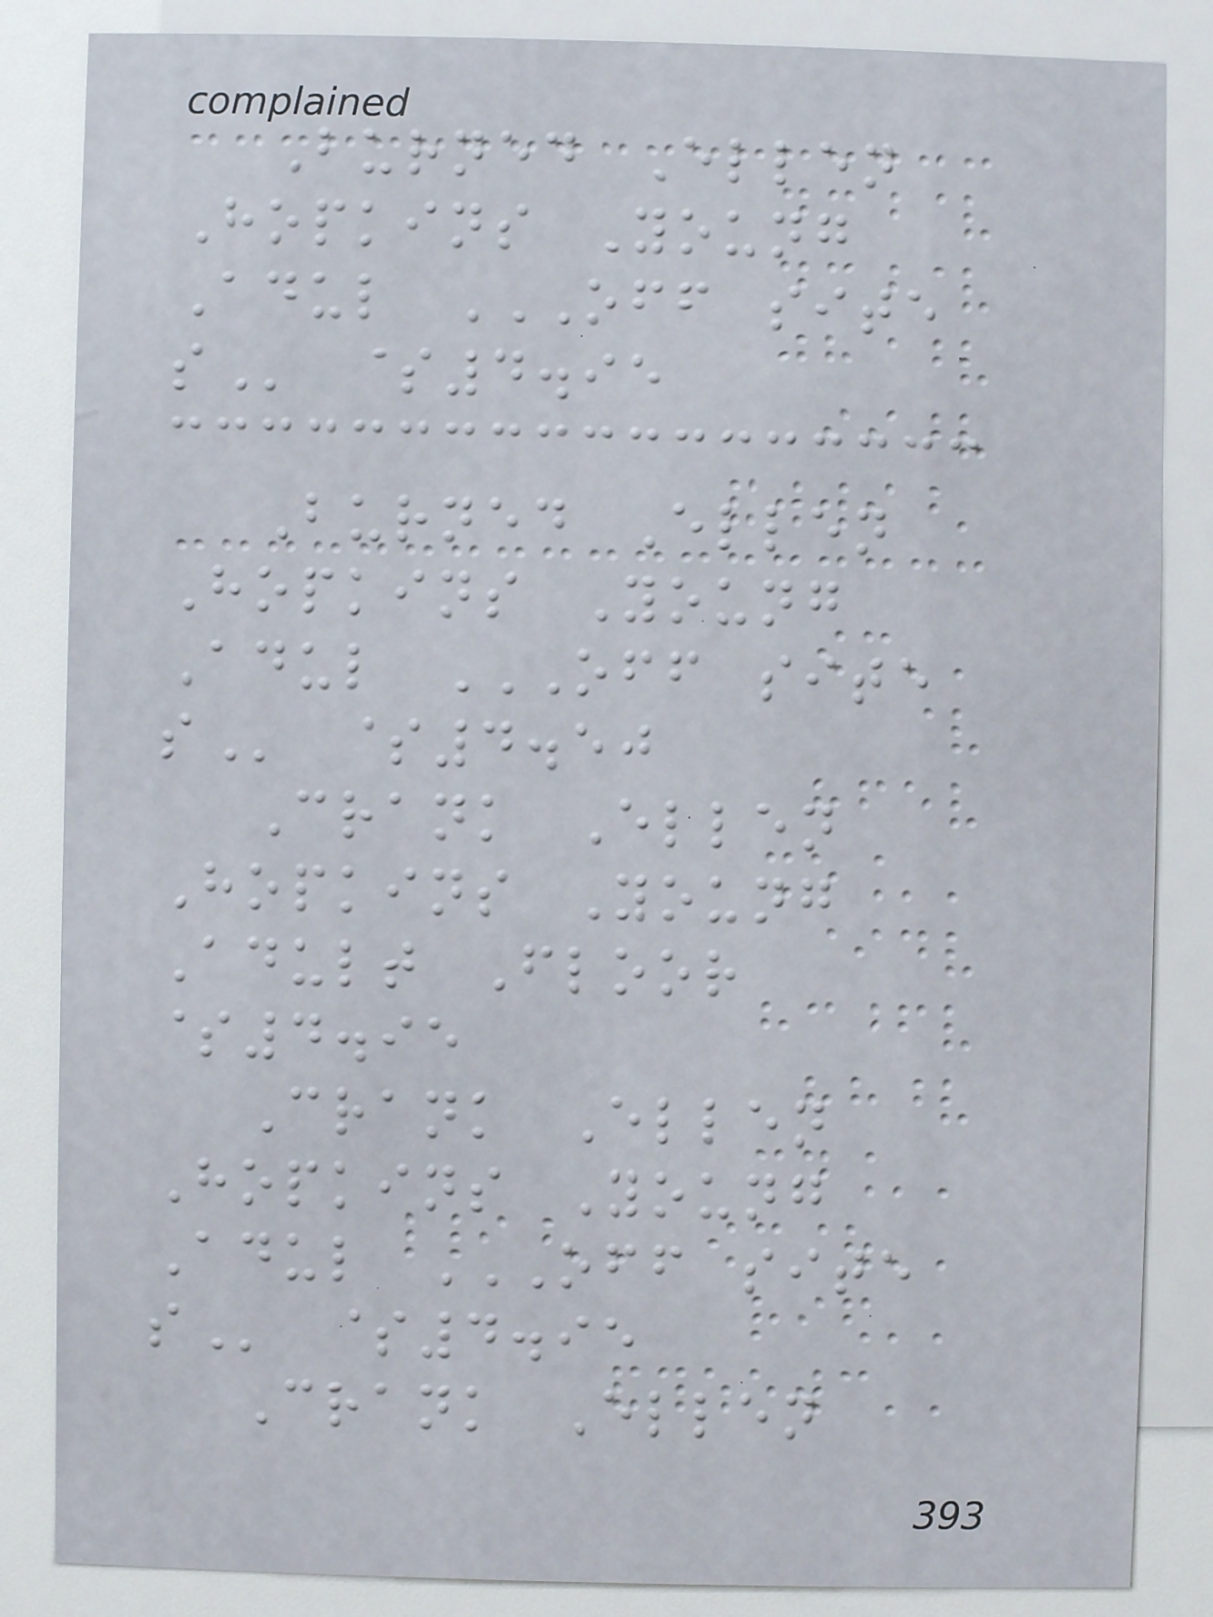Burned Ellen
Hopkins Young
Adul OFF SITE
S $4.95
Burned Ellen
Hopkins Young
Adul OFF SITE
S $4.50
Crank Ellen
Hopkins Young
Adult Floor
$4.95
Crank Ellen
Hopkins Young
Adul OFF SITE
S $4.95
Crank Ellen
